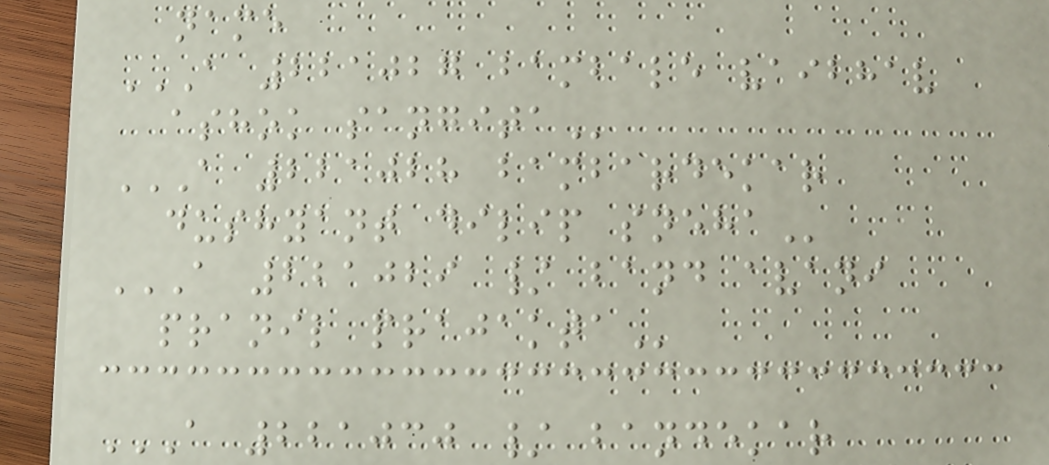name
A 221027 BAMBALE VAIBHAV
ASHOK SANGITA
A 221028 BAMBARDEKAR
DUSHYANT DILIP SNEHA
A 221029 / BAND AVANI
PRANIL PRAJAKTA
A 221030 / BANDEKAR
